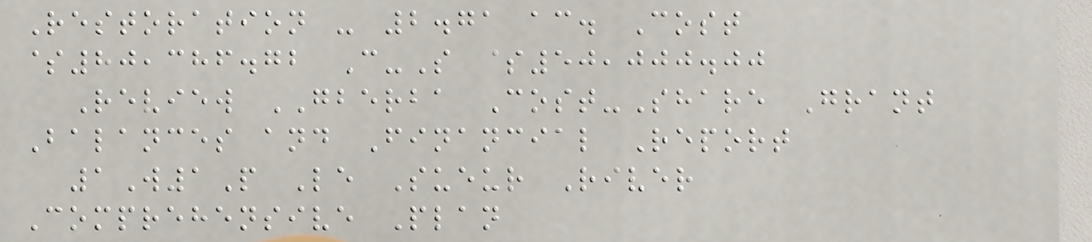Restoration - 2.71 ac. Cost
$80,386.72 C-S $50,000.00
Review GBERBA Cost-Share Grant
Balances and Financial Report
1W1P Le Sueur River
Comprehensive Plan
